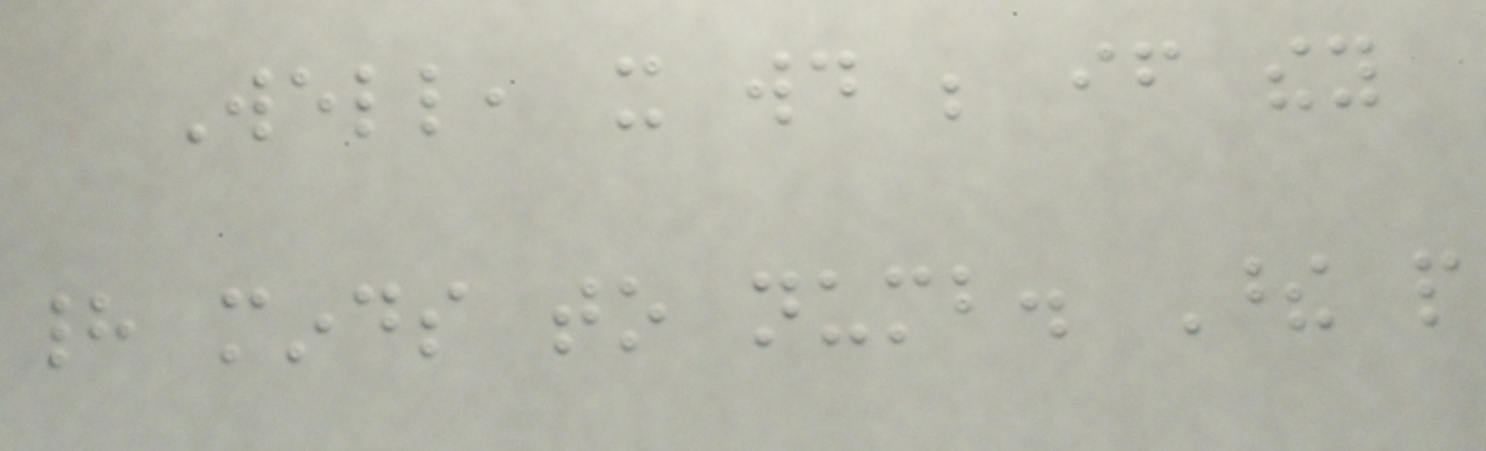Well, it would be if they
had minds to numb. These people
